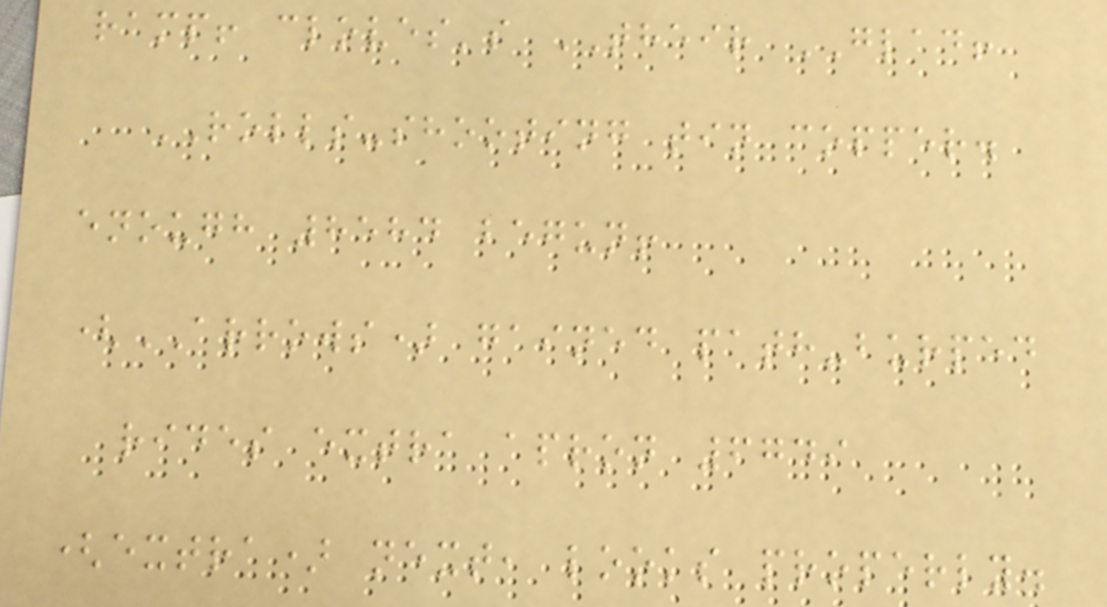ramp! cloves's THEIR GLAD!
ROLLS-shooting tin copper.
enough 8584 begun!
(ARROWS) gained path-burped
rides extra apron 6749
(extra) next, looks properly.
